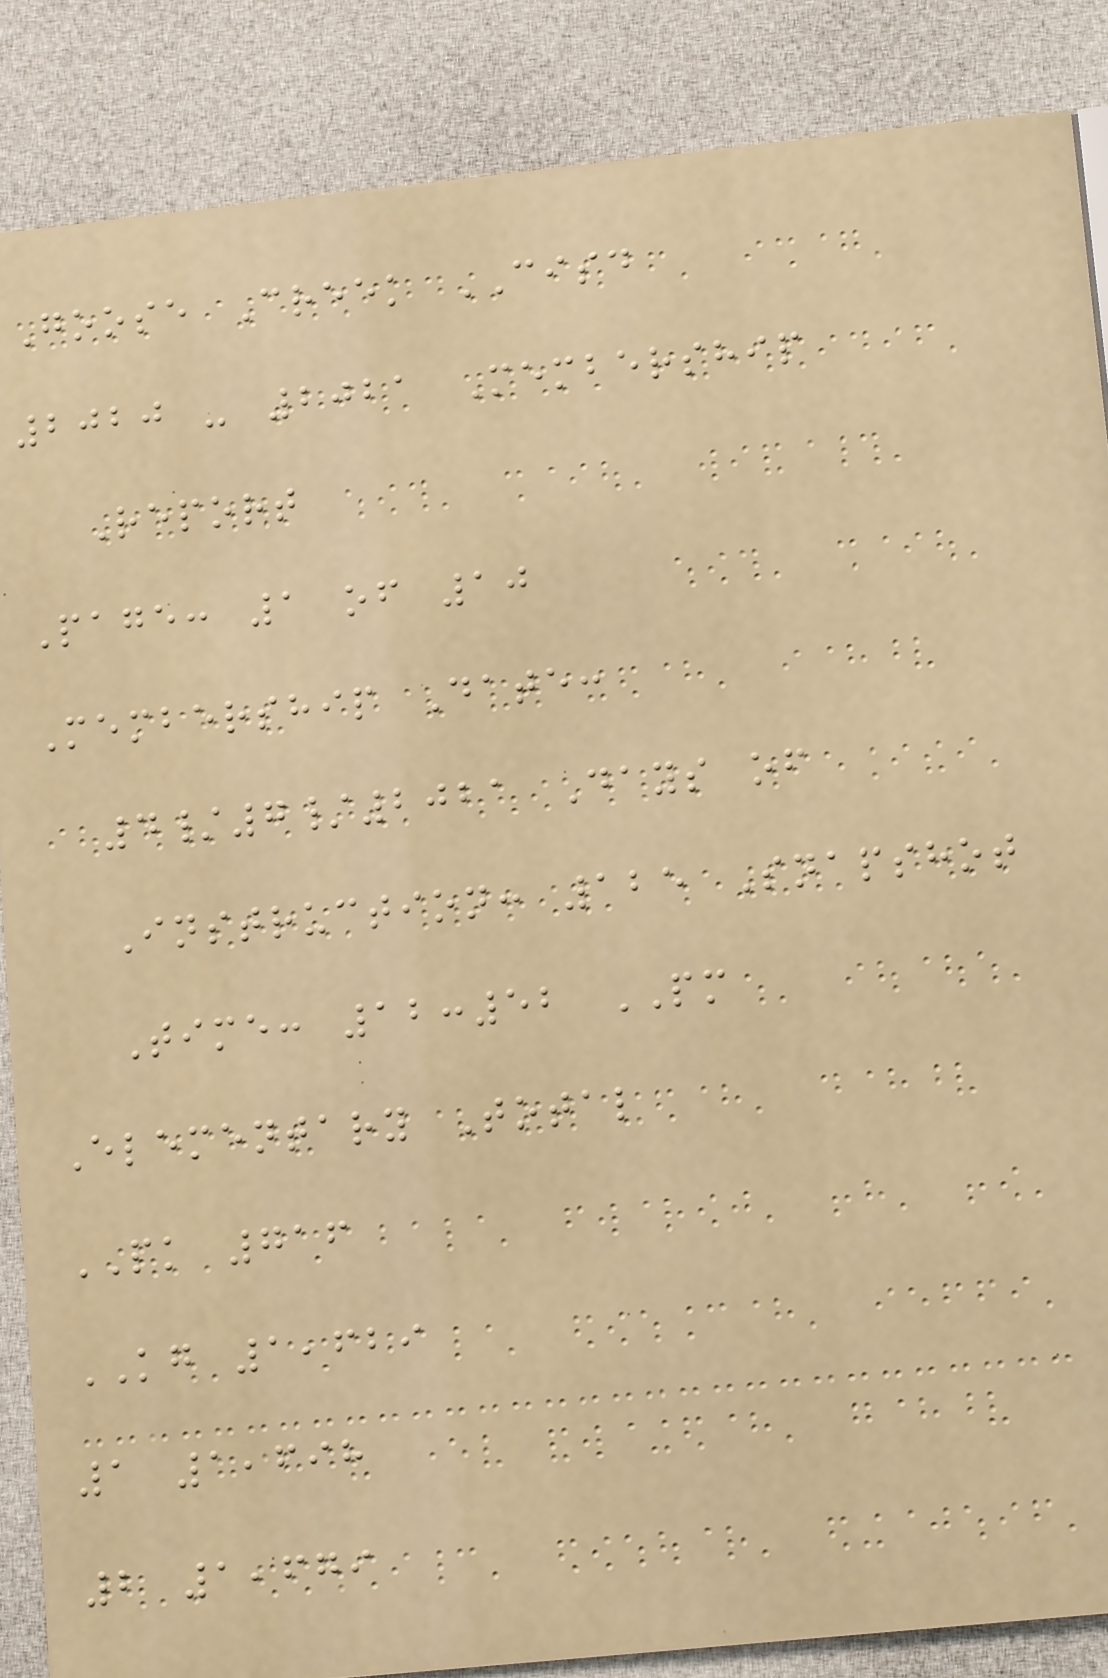Goose Creek CISD
2020 - 2021 Membership
Report
Page: 1 of 10
Membership Date:
4/7/2021 Days of
Instruction: 125 Snapshot
Time: 12:52 PM
Elementary Total
PK 716
KG 1,629
1 1,698
2 1,679
